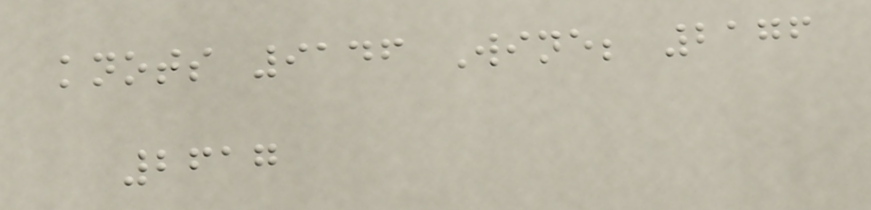knots 9146 Wine; 2176
2617
